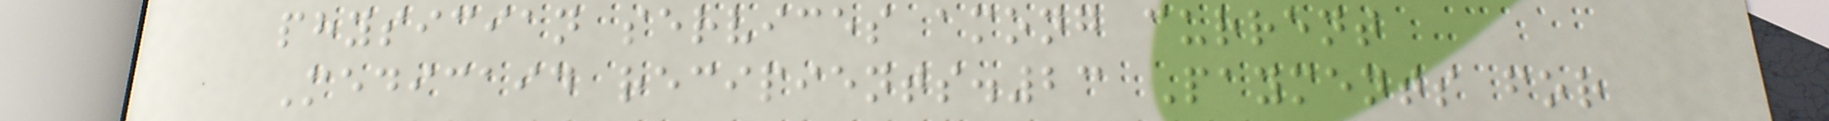physician services among current
Medicaid recipients.23 Payments for
